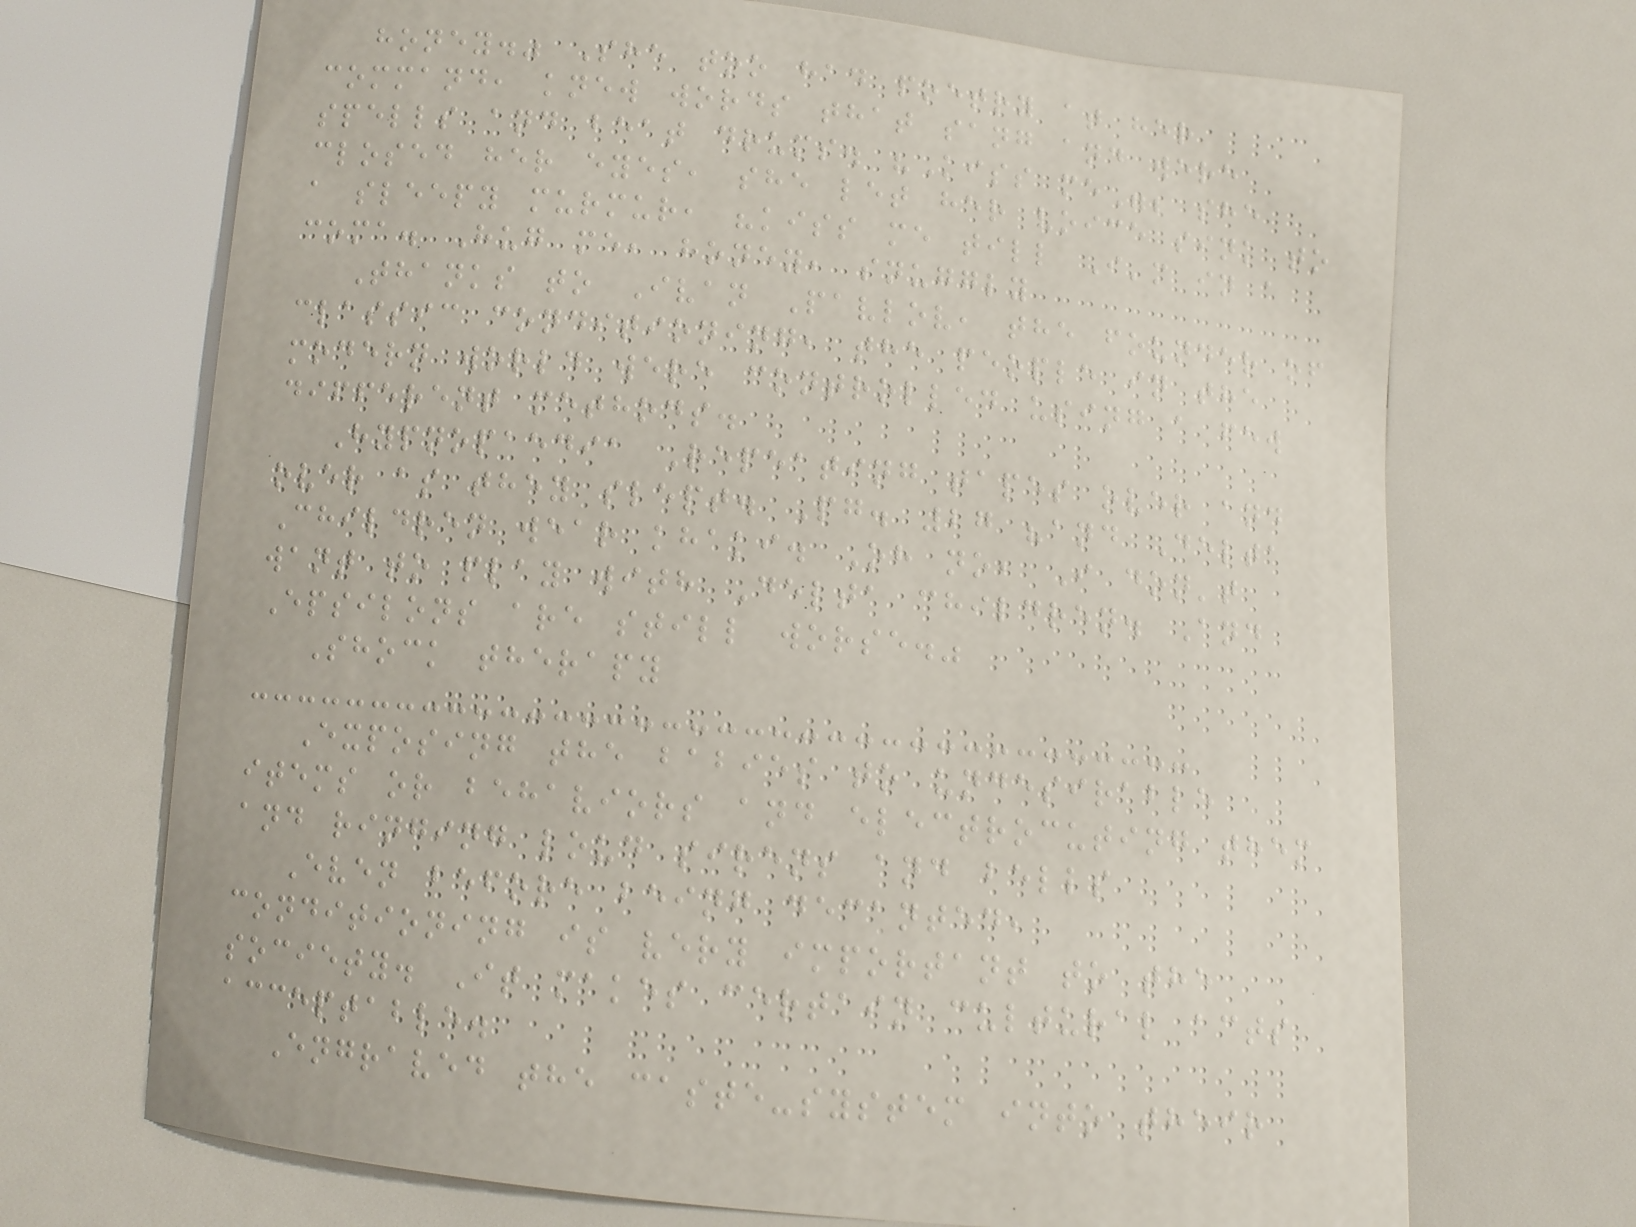honey." She too had poetry at her
command, knew words that sang and were
spells and beat drums. "Kiss me"; she
closed her eyes, she let her voice sink to
a sleepy murmur, "kiss me till I'm in a
coma. Hug me, honey, snuggly
Thanks to Ivan Pavlov, the founder of
classic conditioning, the people in the
modern world were controlled using a few
different methods.
Hypnopaedia Repeating tapes over and
over as they slept. Pg. 27 "and Delta
Children wear khaki. Oh no, I don't
want to play with Delta children. And
Epsilons are still worse."
Shock therapy
Exposing the babies to undesirable
items or behaviors and electrocuting them
and ringing loud sirens and bells
Even before being decanted,
conditioning is very important to the
society. It makes certain cultural acts
acceptable.
Engraved the caste-system into their
